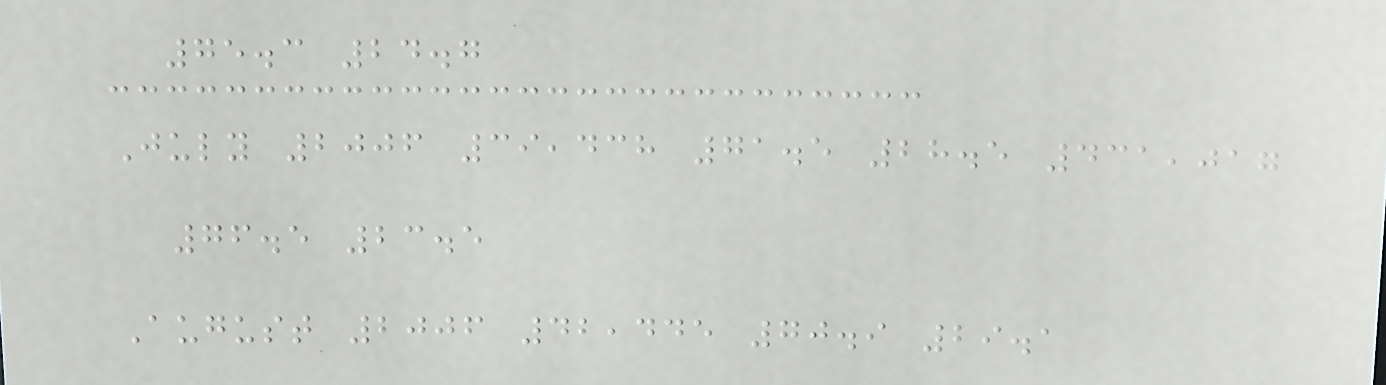75.3 24.7
July 2006 39,438 71.5 28.5 431,017
76.5 23.5
August 2006 42,445 70.9 29.1
